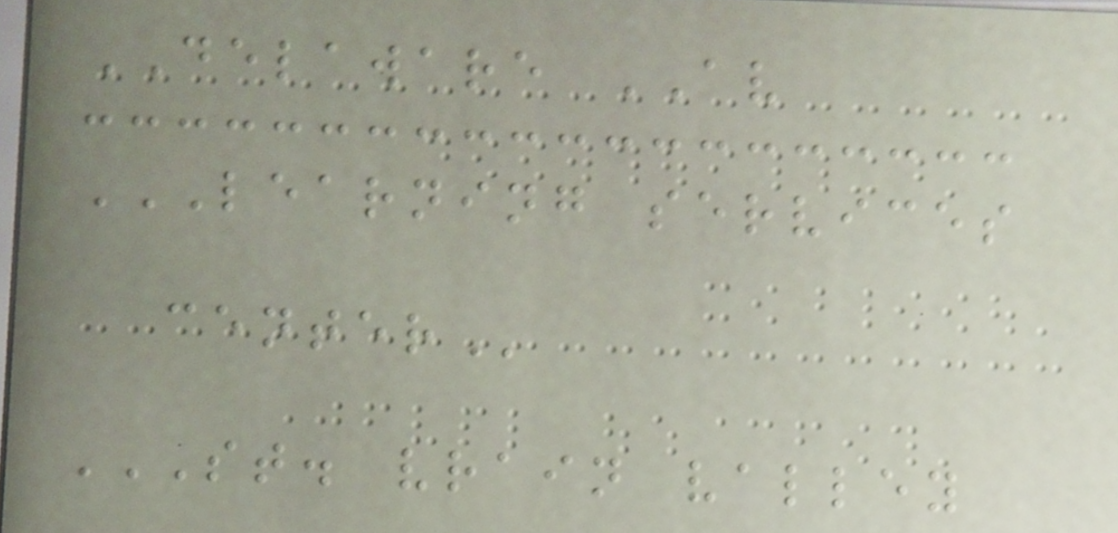DELAWARE AV
LEARNING SERVICES
CENTER
ST. VRAIN VALLEY
